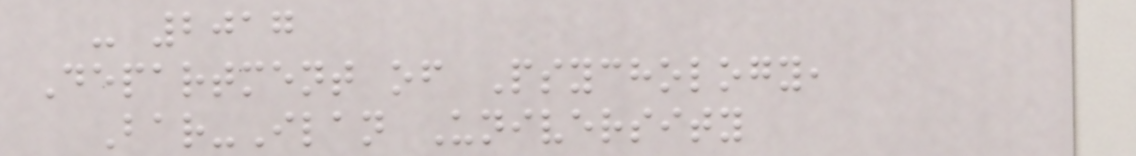- 2017
Department of Psychology,
Bar-Ilan University
